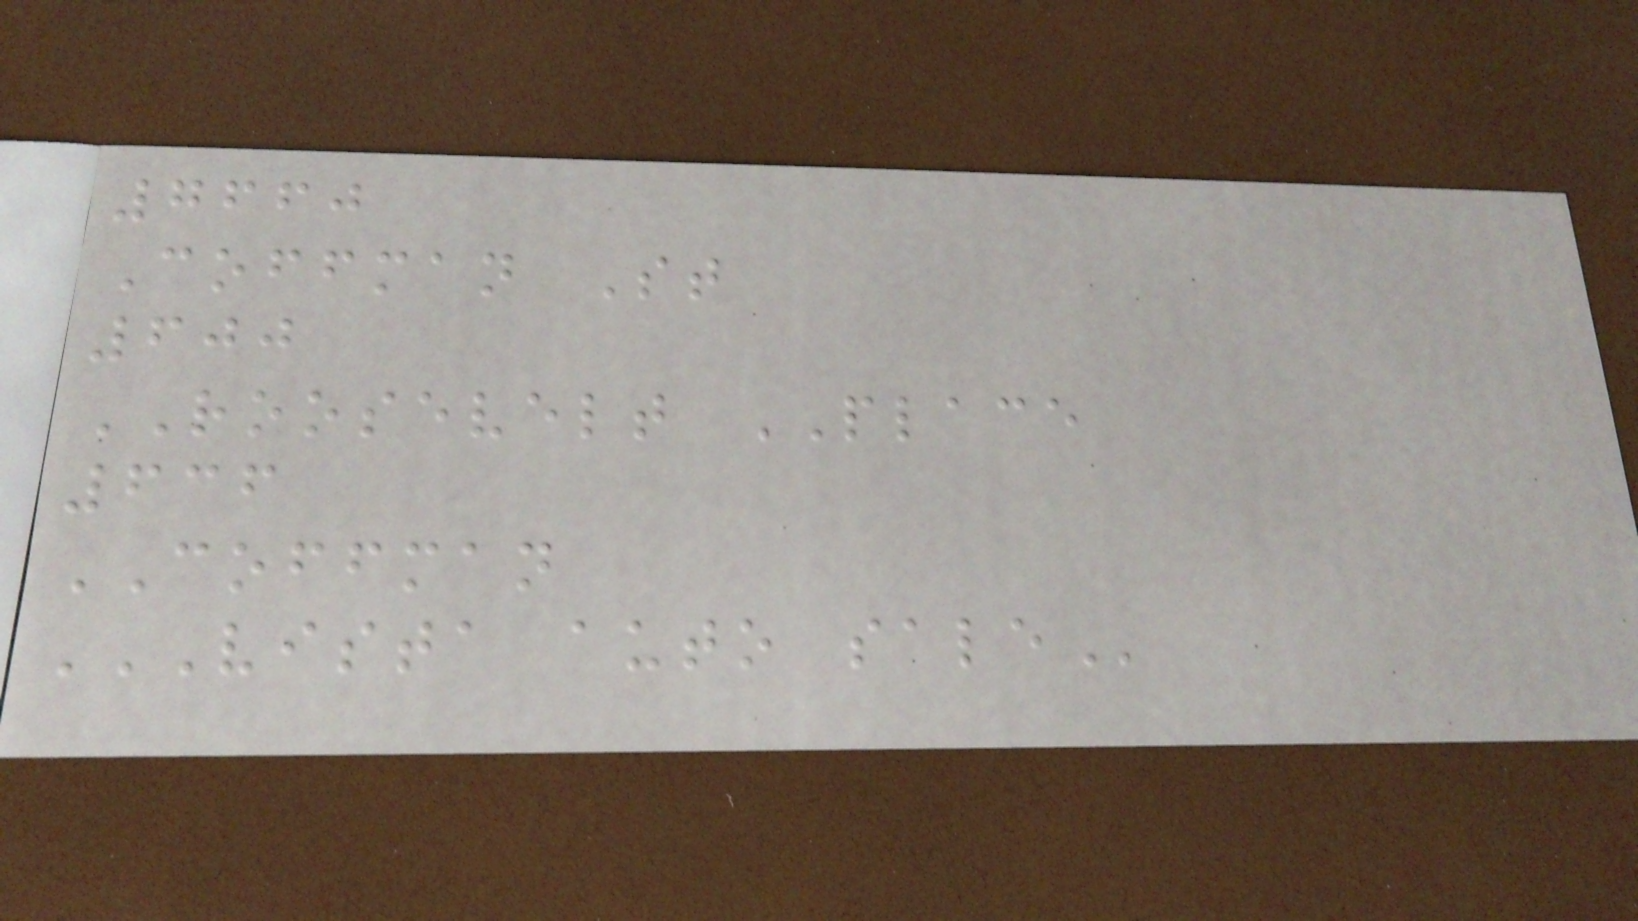7660
Coffman St
600
ROOSEVELT PLACE
636
COFFMAN
VISTA AUTO SALE
